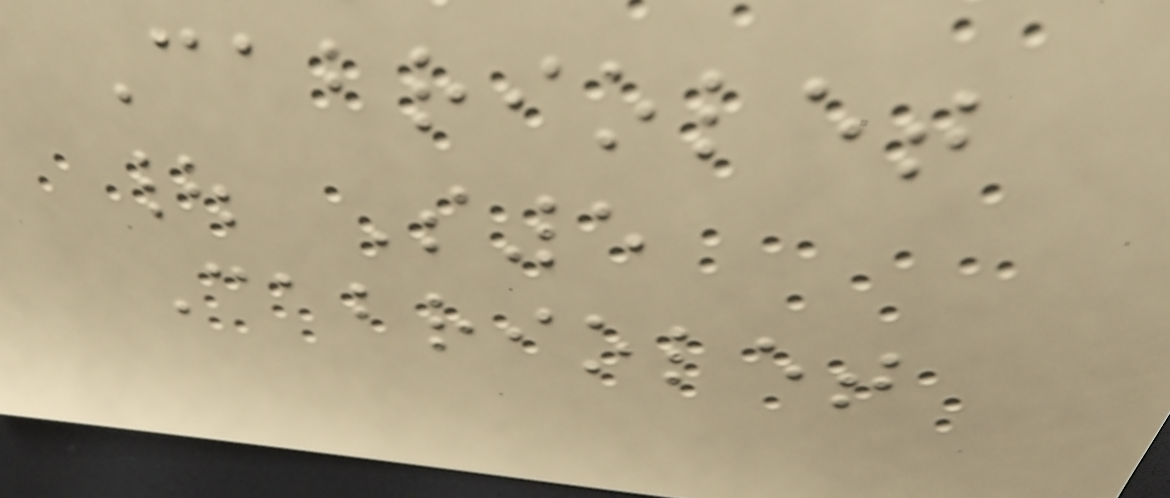Cabriolet
| S5
Cabriolet
